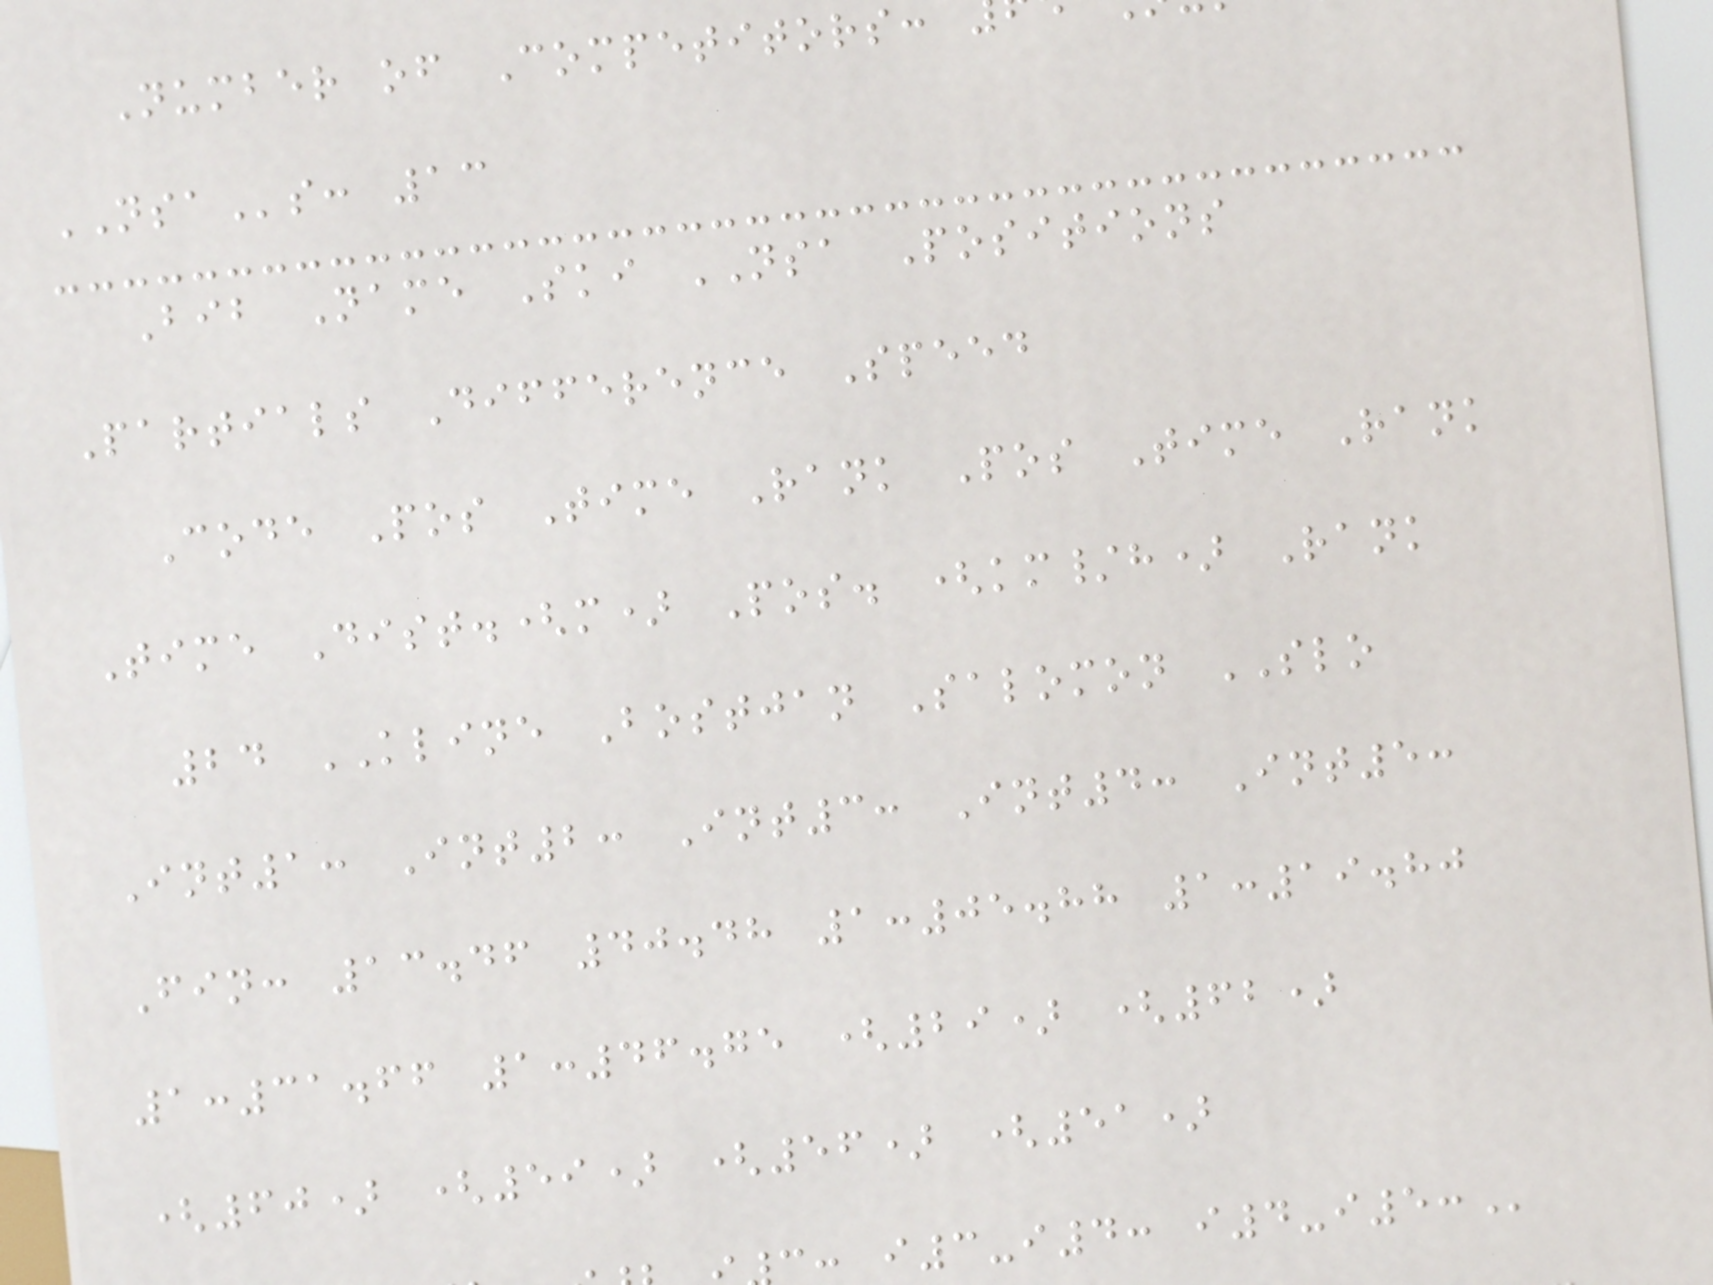Number of Competitors:
NSAs: 13
Bib Name Ski NSA Positions
Partials Difference Speed
Code Pos Time Rank Pos Time Rank
Time Dist.(m) Pos. (km/h) Rank
24 KLINE Bostjan Salomon SLO
Int1: Int2: Int3: Int4: Int5:
Fin: 13.46 40.48 1:05.88 1:19.80
1:31.66 1:46.75 (29) (62)
(60) (59) (56) (51)
: i3-i4:
